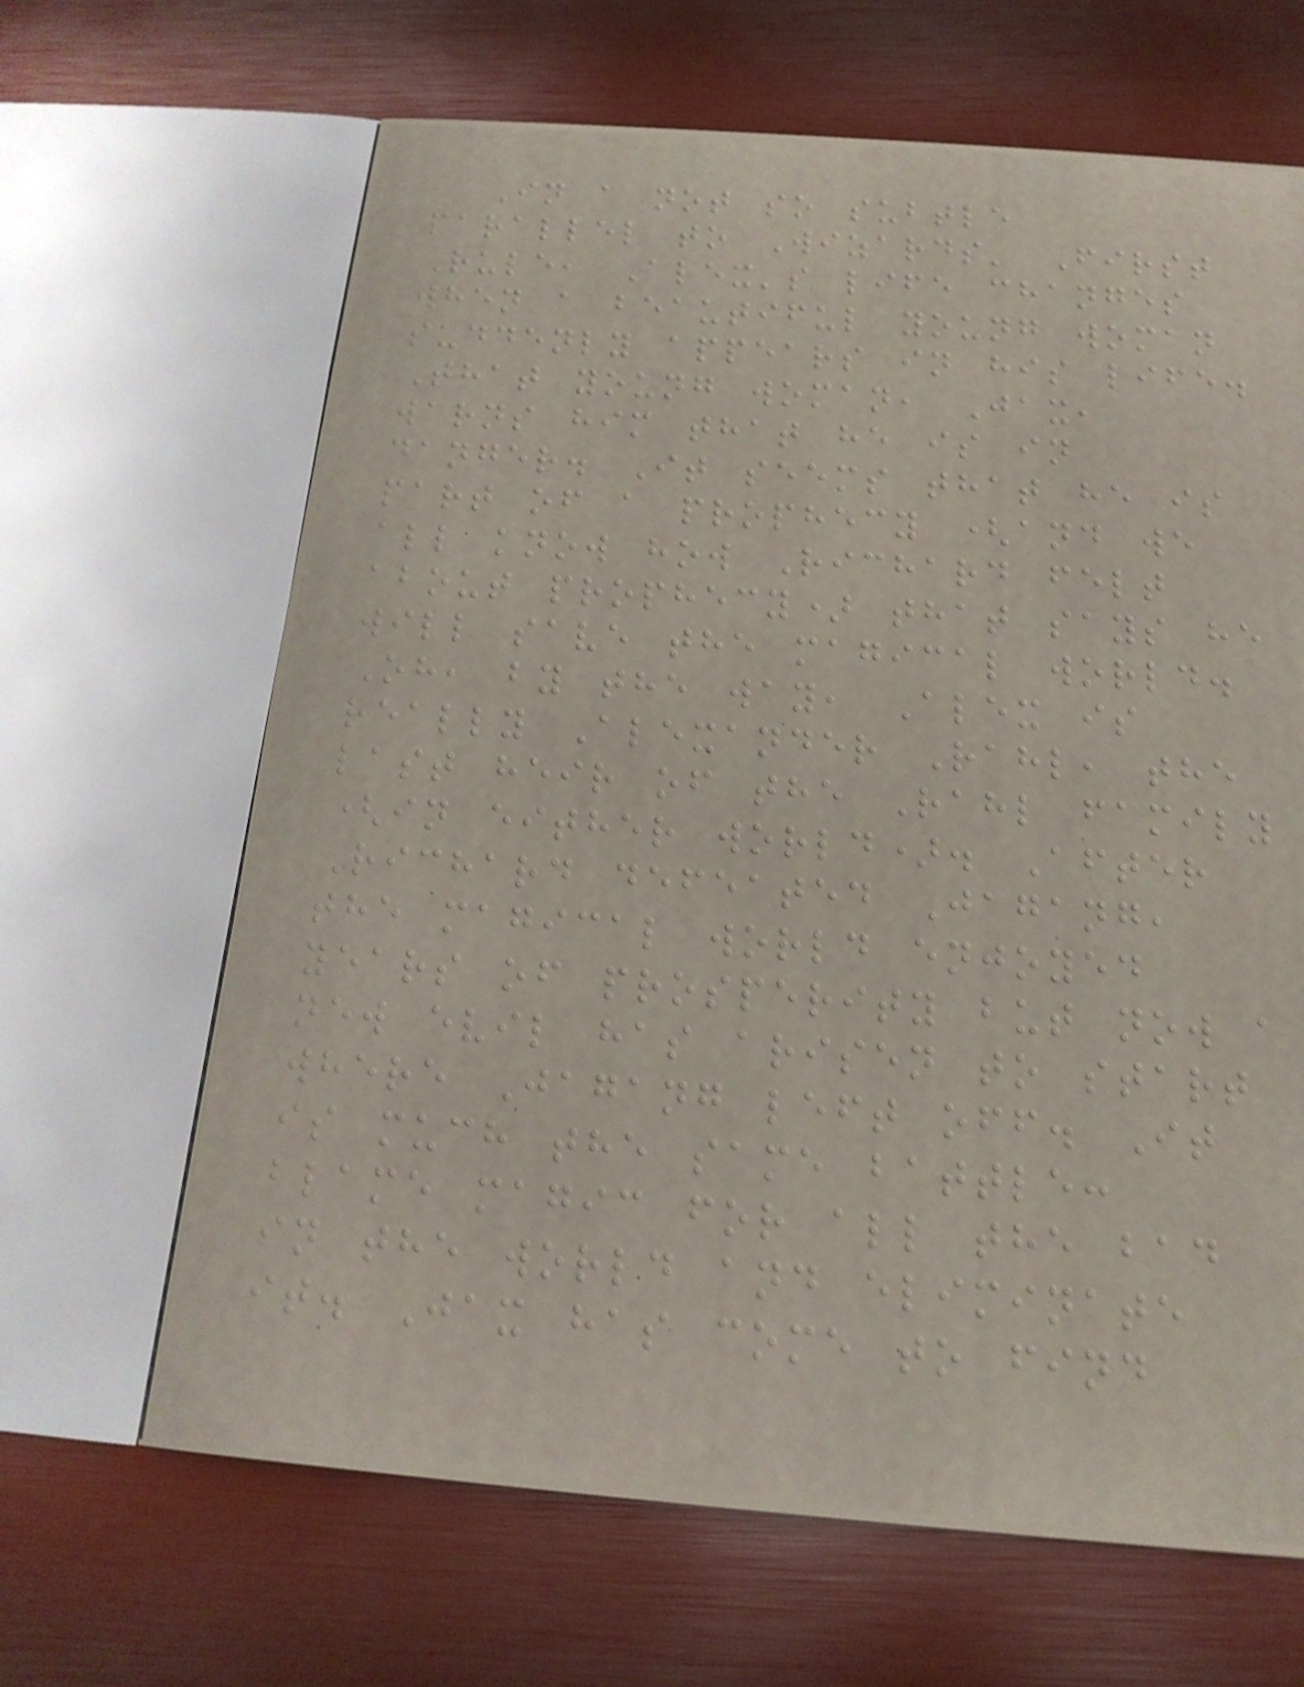In a not so subtle
parallel to Wizards' First
Rule, Alex's life changes
when a beautiful young woman
suddenly appears in his life.
That young woman, Jax,
warns him that he is in
danger. It seems that he is
part of a prophecy (and we
all know how Richard felt
about prophecy) that says he
will save the magical world.
Oh, by the way, Alex is
really Alexander Rahl, the
last heir of the Rahl family
(in either world). After
Richard defeated Jagang,
the magical world enjoyed
years of prosperity but now a
new evil has arisen to start
where Jagang left off. It
is much the same battle:
blame magic for all the bad
in the world and eliminate
it. Jax has come to find
